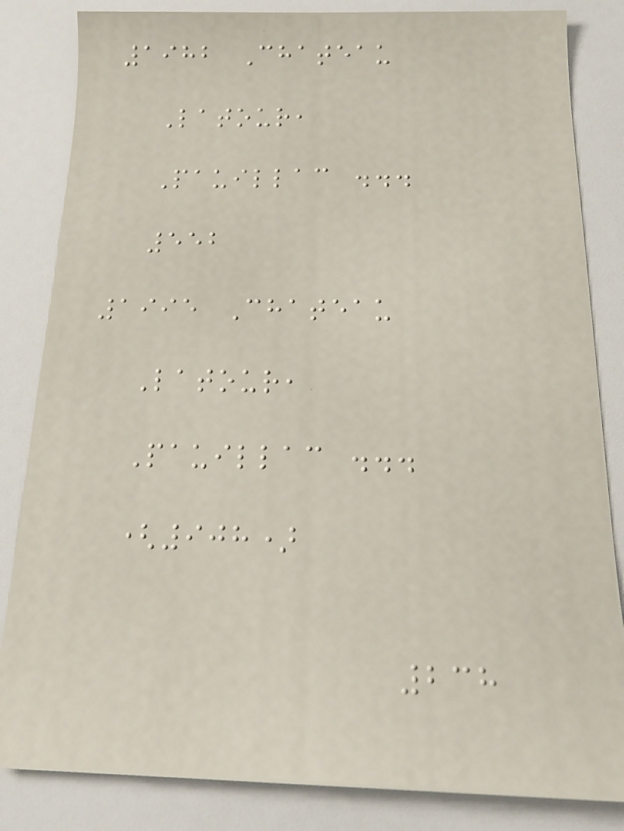1982 Chateau
Latour,
Pauillac ...
552
1995 Chateau
Latour,
Pauillac ...
(908)
238
